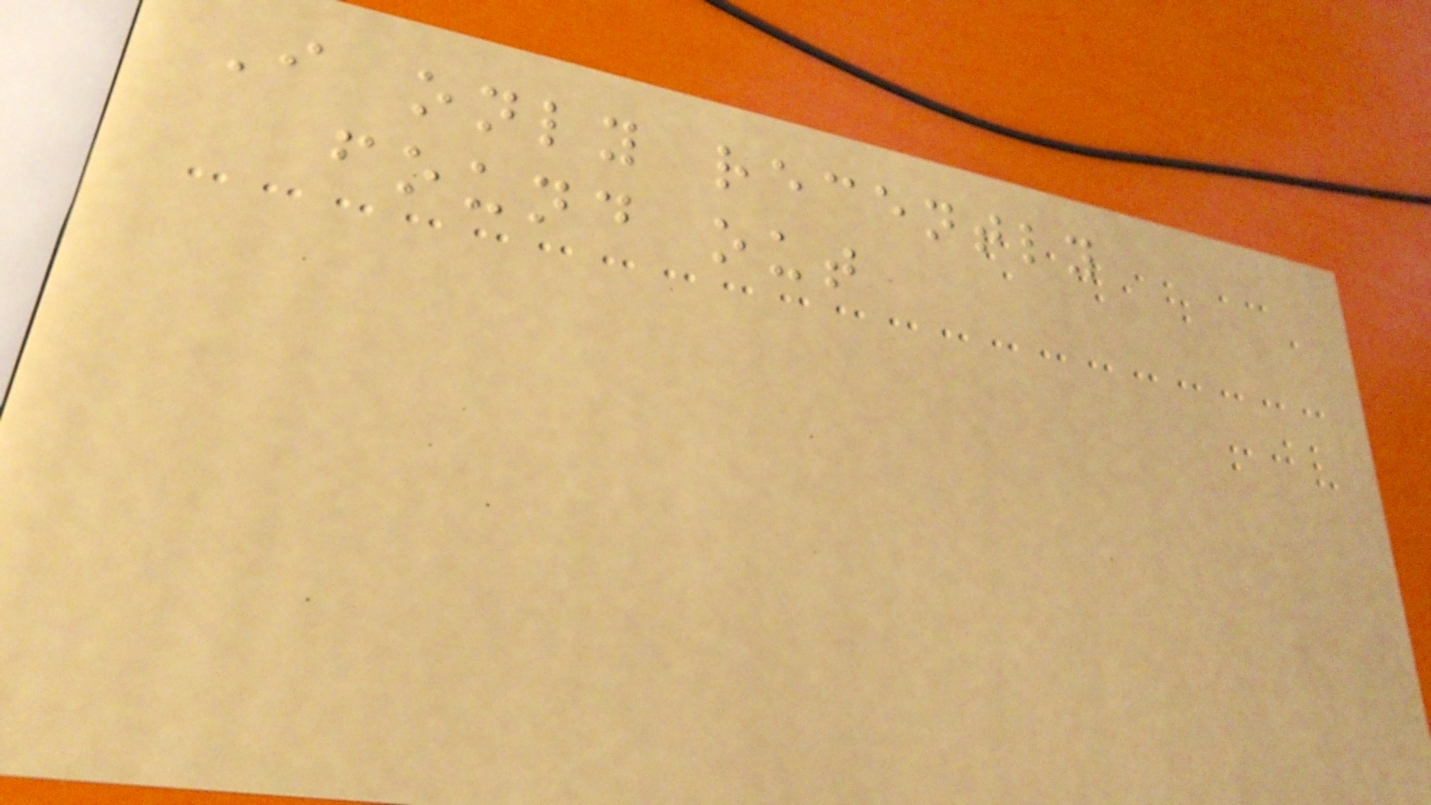I only recently
found out
